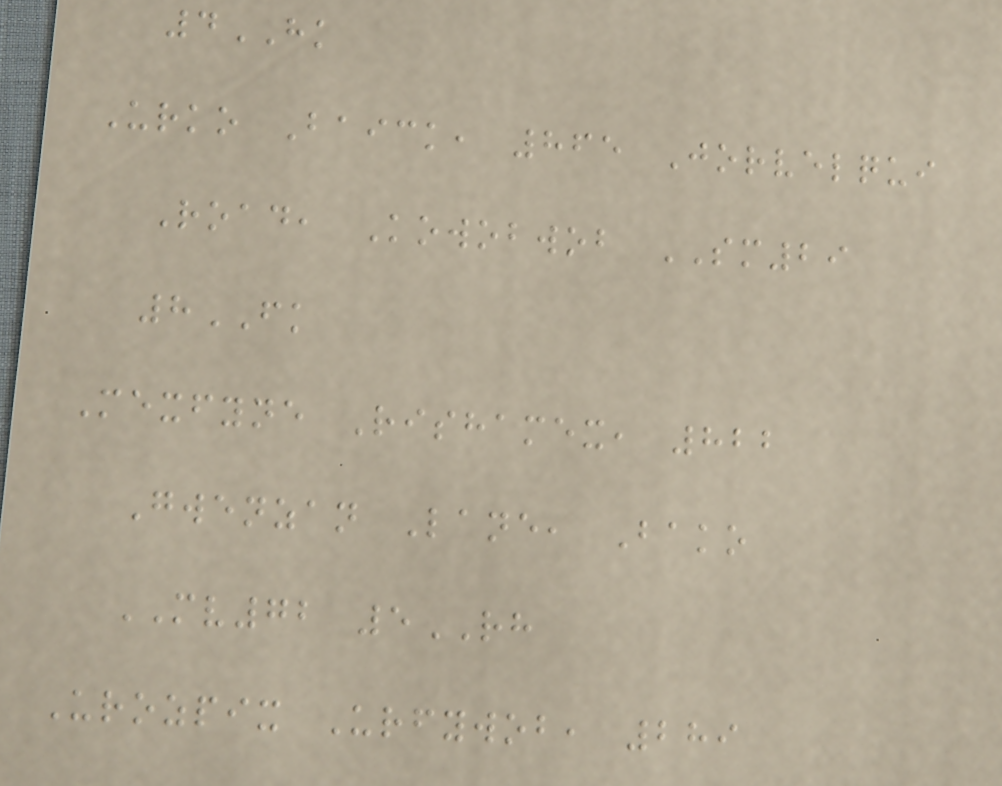4HK
Urko Baick, 865 Jorvelqui
Road, Kowobwob SM29
8FK
Mexfyne Rishamex, 822
Gwenzan Lane, Bako
MV72 5RH
Urozpix Urfywob, 289
